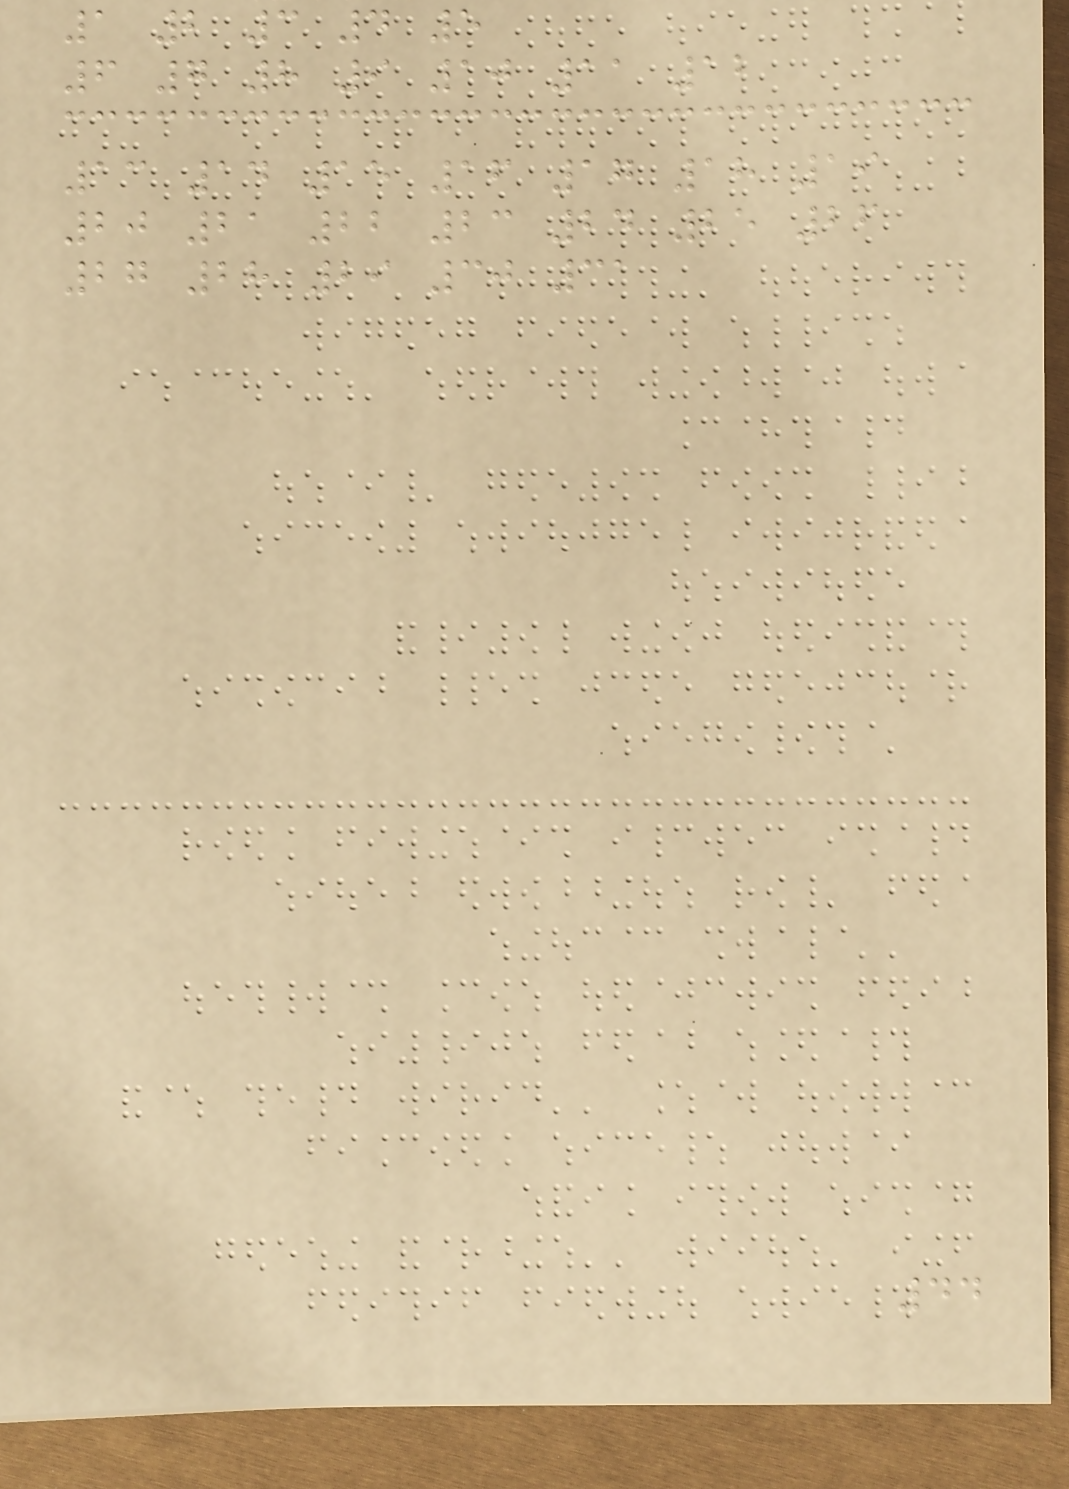1 2 3 4 5
6 7 8 9 10 11 12
13 14 15 16 17 18 19
20 21 22 23 24 25 26
27 28 29 30 31
44
